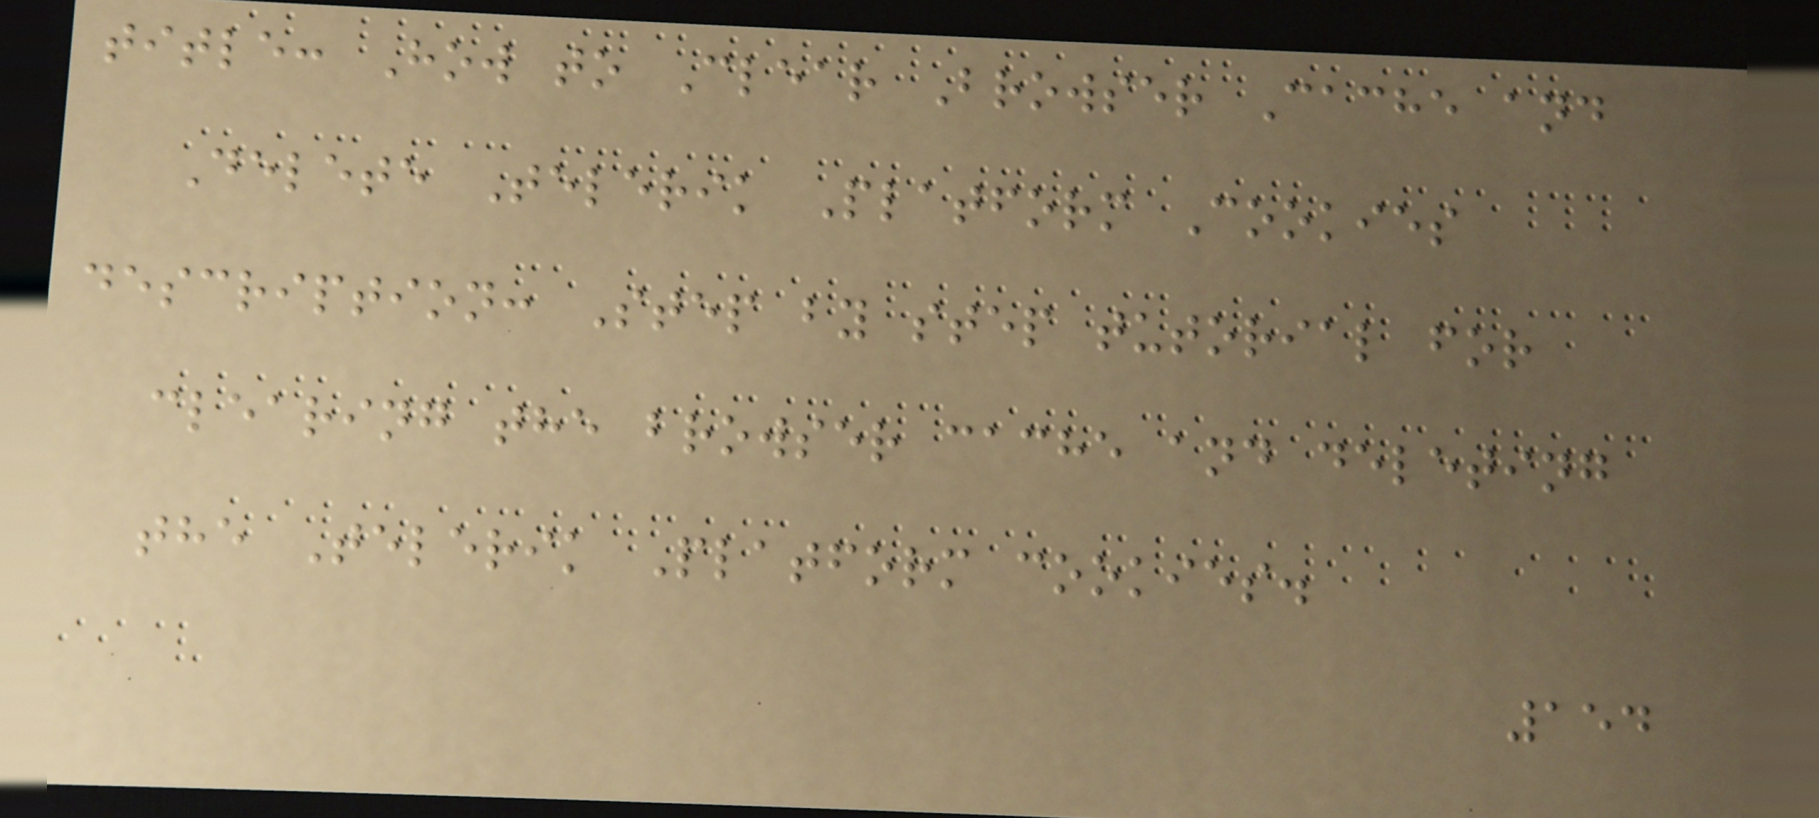title: How to Clear Browser Cache and
Delete Telerik Platform Cookies
description: Step by step tutorial for
clearing the browser cache and deleting
the Telerik Platform cookies.
154
